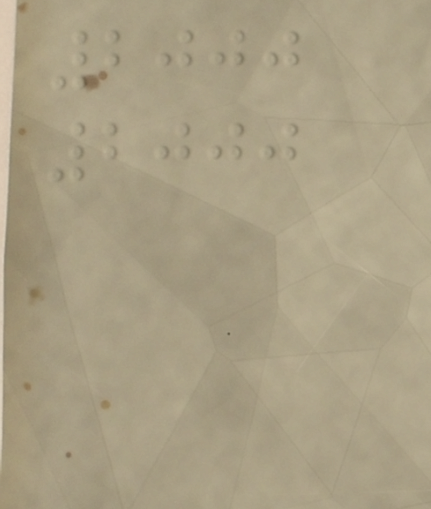2000
2000
